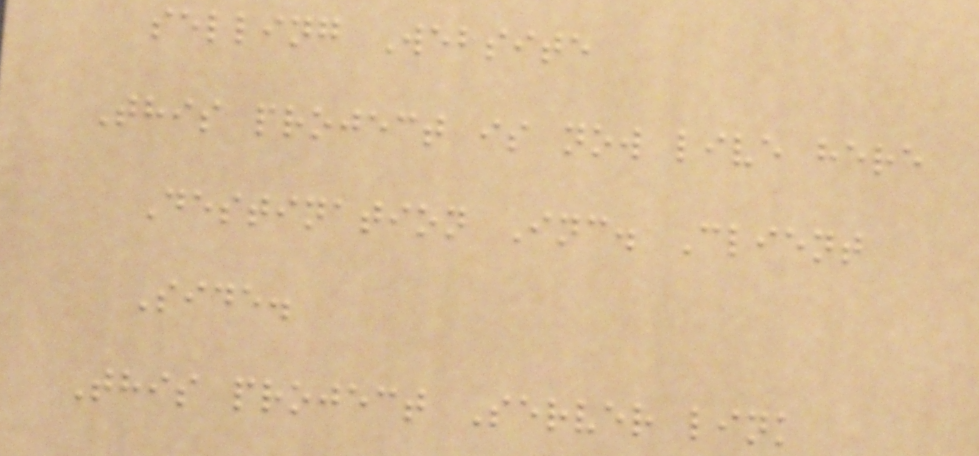selling Website
This project is now live here
Destination Inc. Client
Side.
This project Server link
